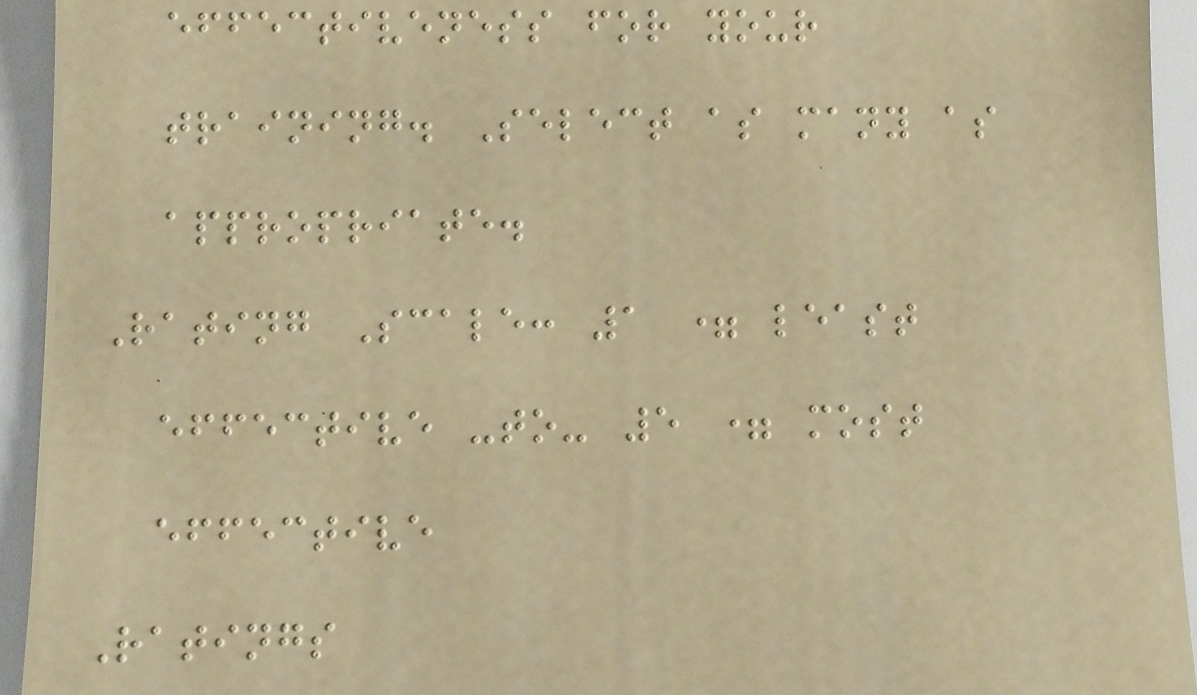effectiveness for your
training. Select as many as
appropriate.
Rating Scale: 1 = least
effective -to- 5 = most
effective
Ratings
